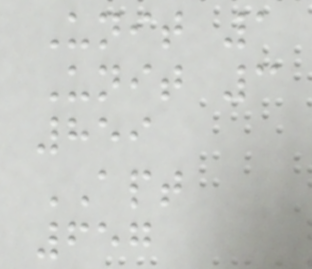Unit 1
Unit 3
859
APT
657
